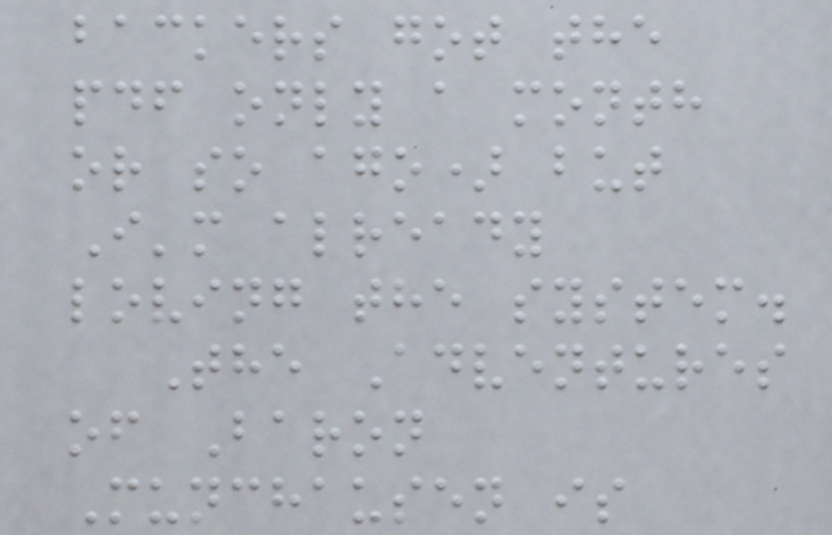backers got the
pdf only a month
or so ago) but
I'm already
loving the system.
The Adventures
of Baron
Munchausen is
